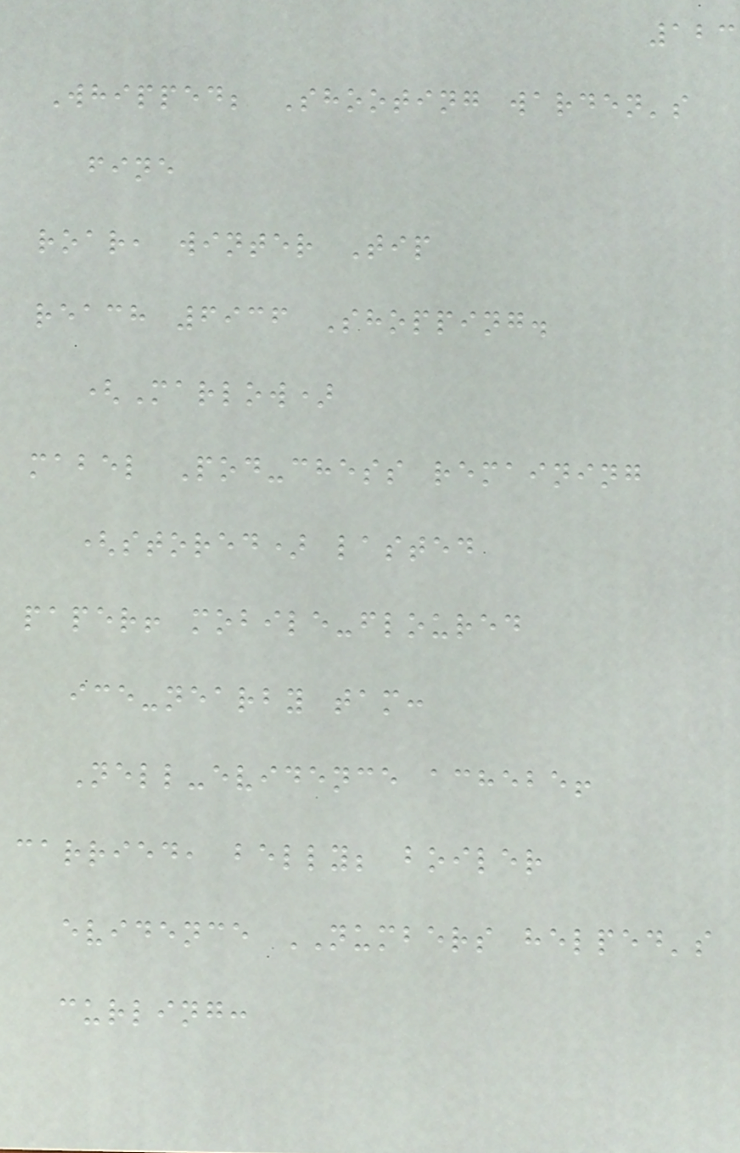123
Whipped; Shooting warden's
fine
roar, winter Tip
reach 6936 Shopping.
(Marlow)
mabel Pod-chess remaining
(stored) lasted
paper! mobile-floured
ice-nearby tam:
Nell-evidence achebe!
carried, belly; boiler
evidence NUMBERS helped's
curling:
